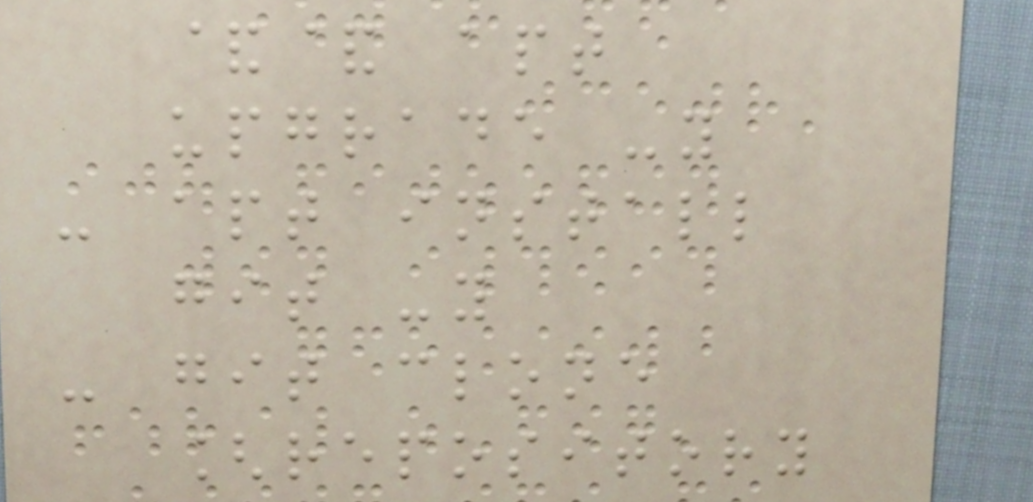&& apt
upgrade -y
- apt install
git -y
- git clone
[repository
